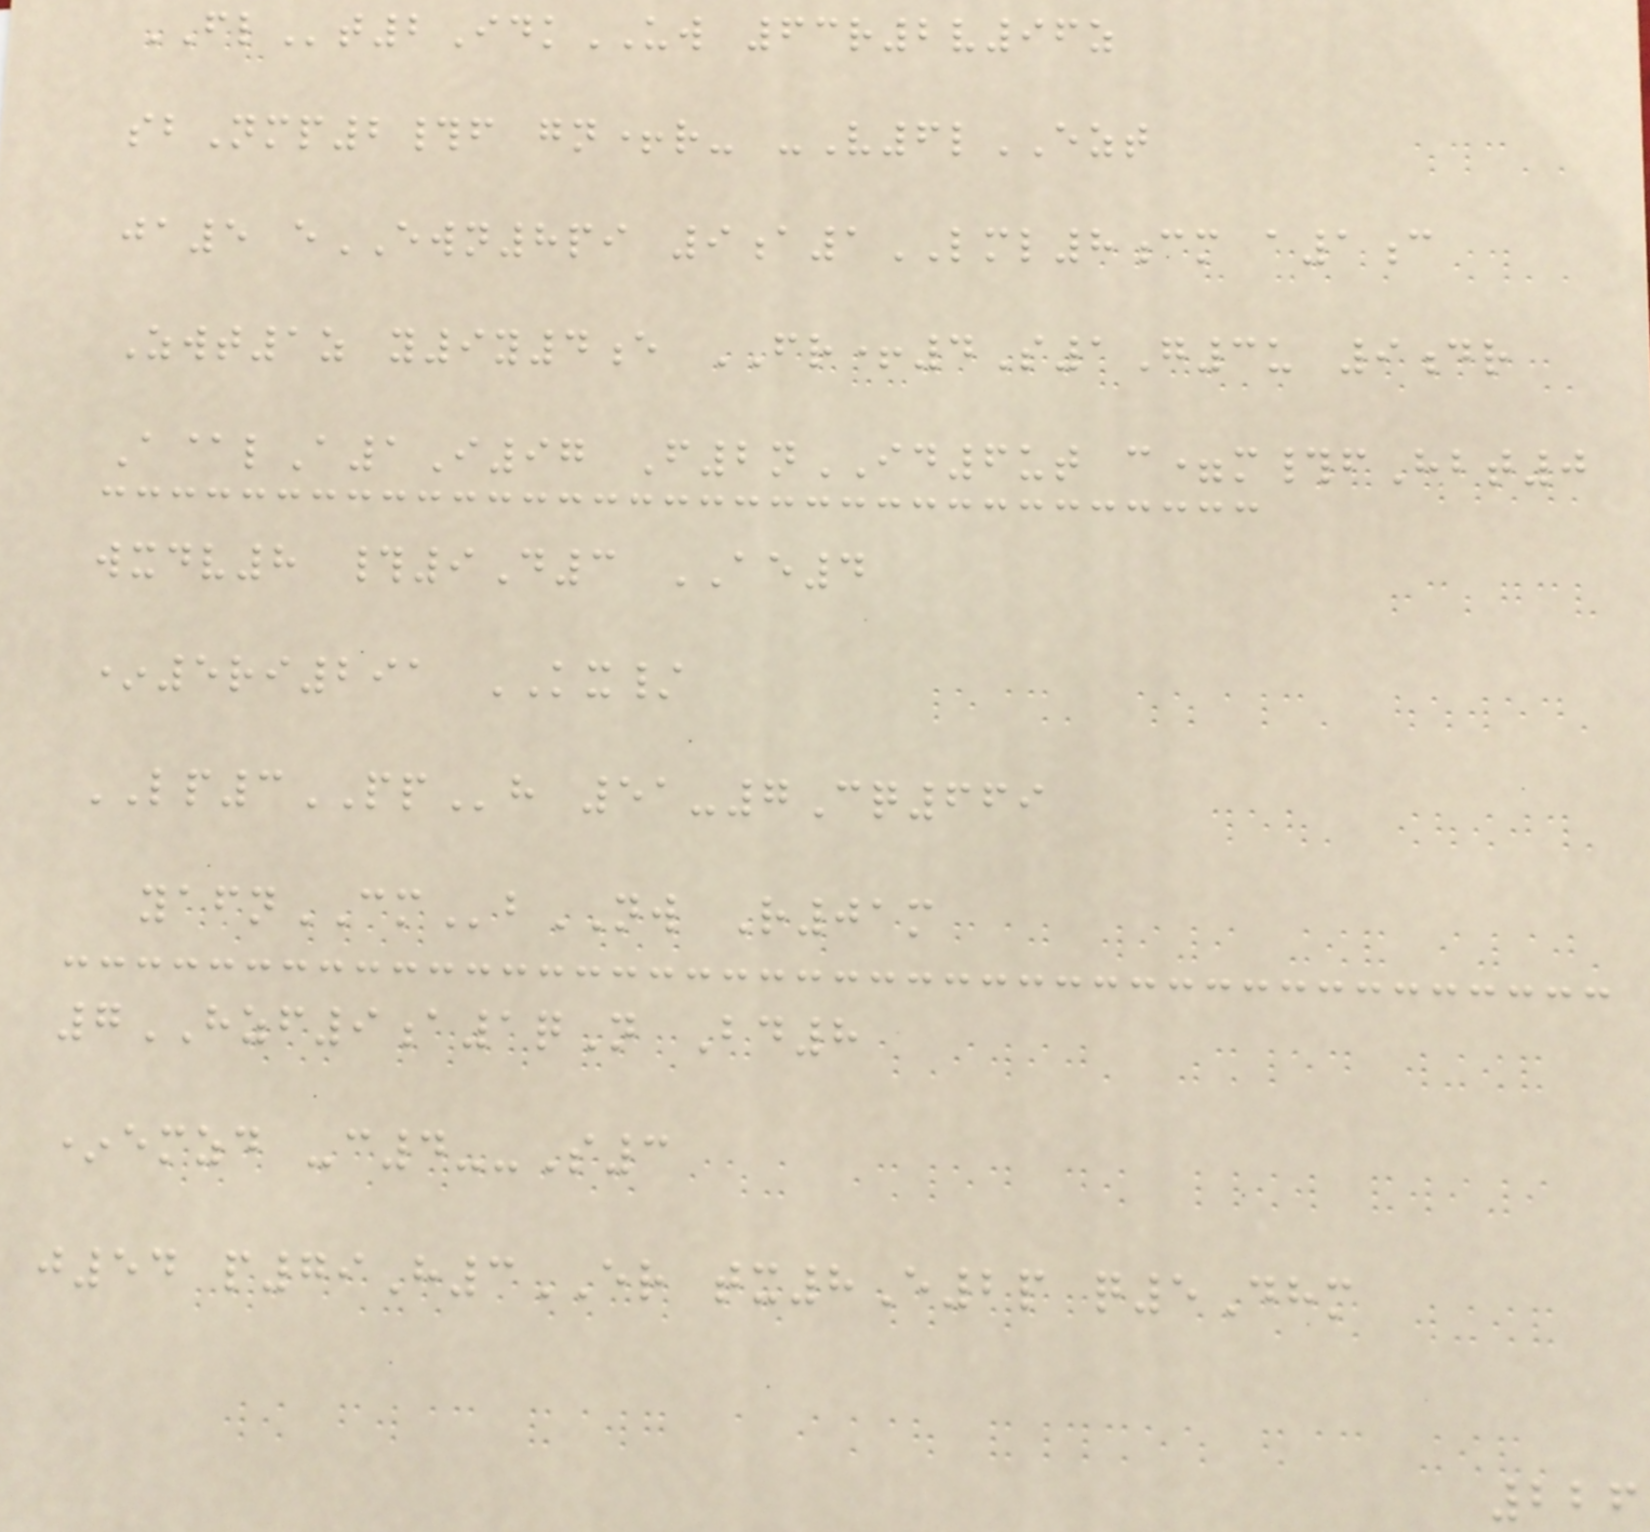FLt2IdkUW 63r2v96z
sbNmp2#f gn+r- -V6lEZT
ja5 eEWN8pi 9a1LML8cm a1c
Zwt1z y9y4e FR+4S1G3u 9dr
A@lA1I97 F2nID6ut c=m#fHbt0
wxdv8 #9D3 AE4
*5ri291 KX/
LP3PPh 51-7Cq669
yafnCMbNW R01m
7HZF9a1qN Bd8
*emzd -c4--S3
j54 p79H3ER tx8E2p q5Dhm
226
